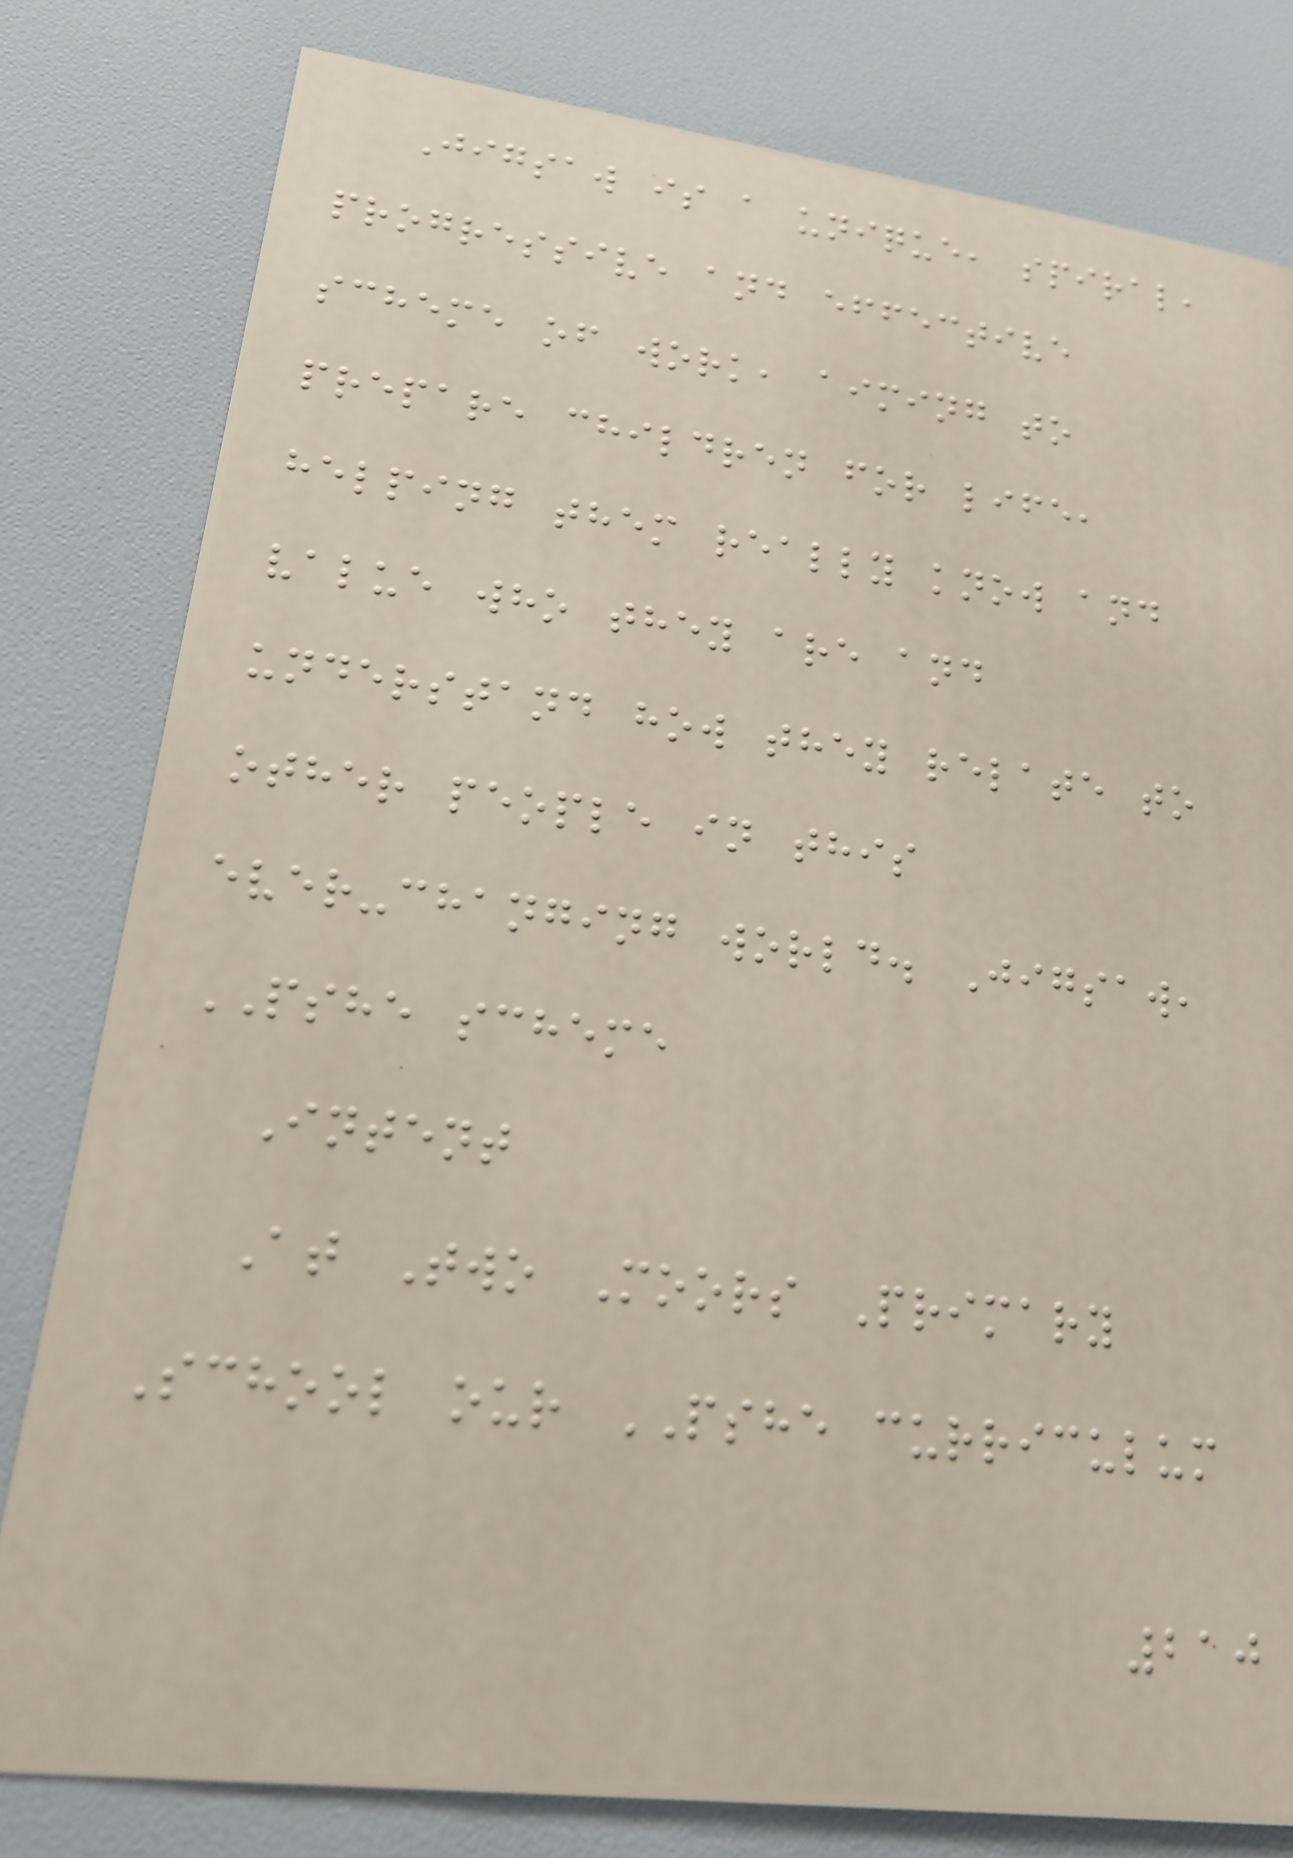Jigsaw is a unique, spiral,
progressive and effective
scheme of work, aiming to
prepare children for life,
helping them really know and
value who they are and
understand how they relate to
other people in this
ever-changing world. Jigsaw,
PSHE scheme
Intent
At Two Moors Primary
School our PSHE curriculum
210
